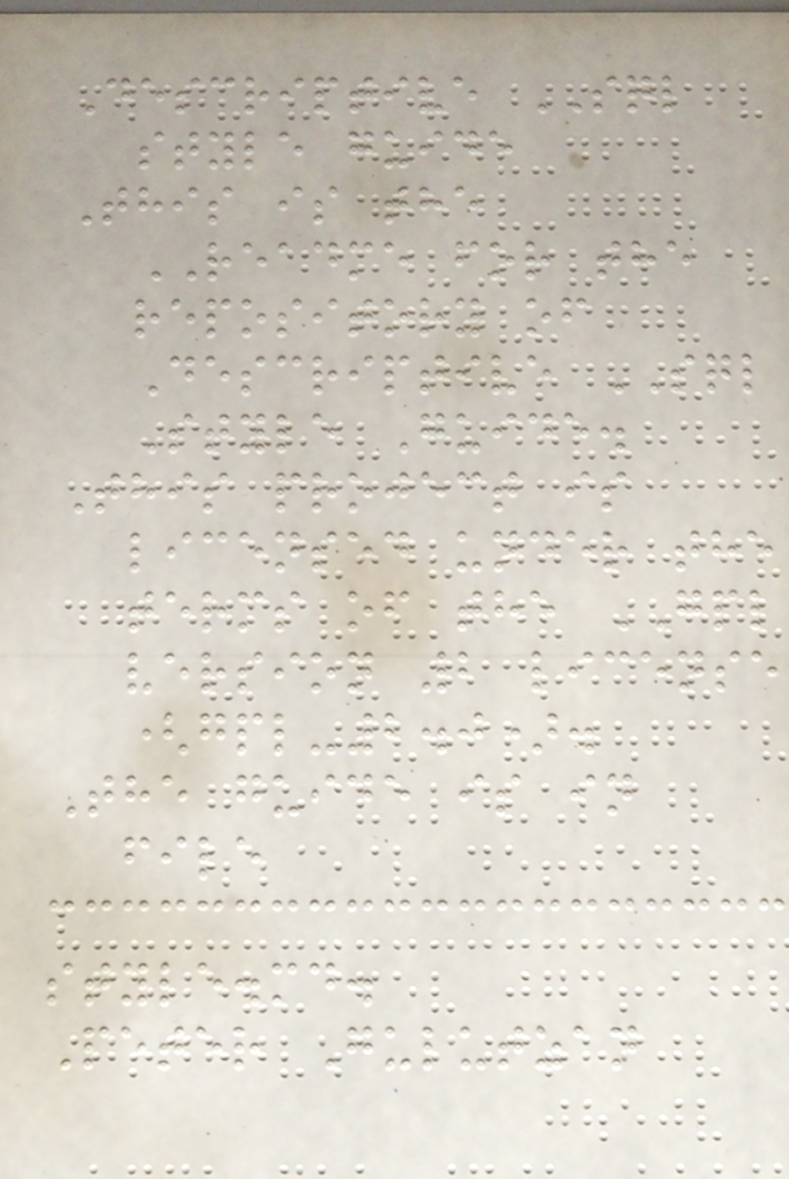Descriptive SQL
style guide
This is the
README for the
repository of
Descriptive SQL
Style Guide.
This project is
licensed under the
terms of the GPL
version 2 license
(gpl-2.0).
The guide is in
file
style.md.
Peter Gulutzan
